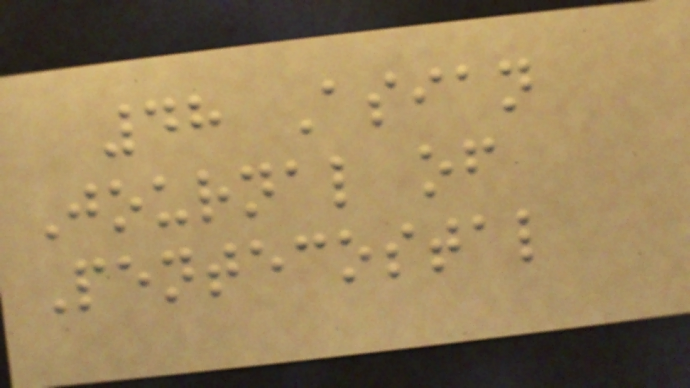48 Asian
Journal of
Pentecostal
